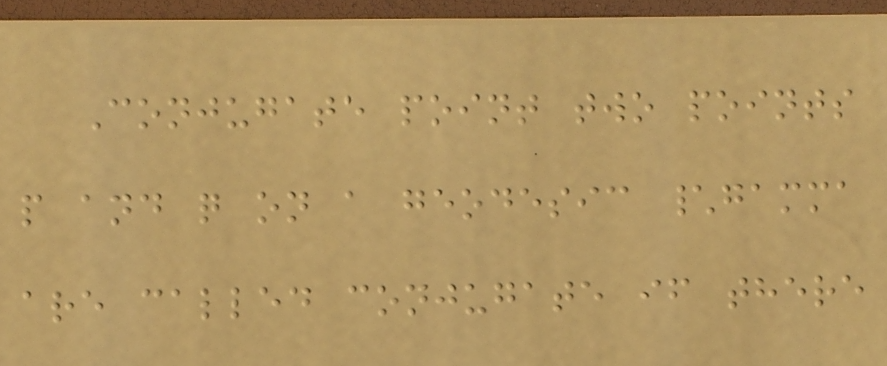Conjugate point two points
p and q on a geodesic \gamma
are called conjugate if there
